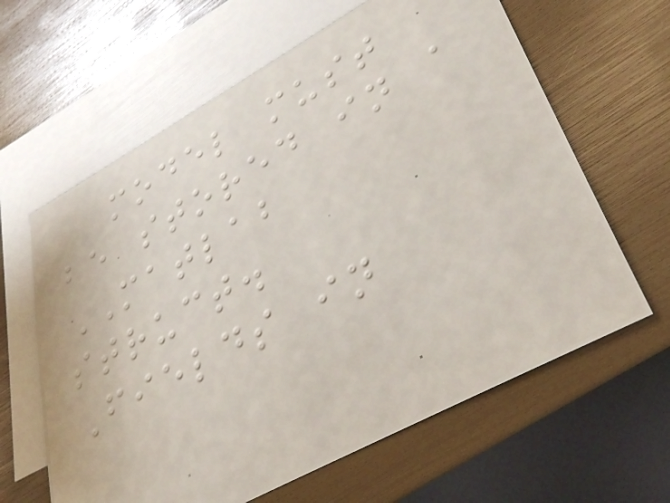model must
be stored in a
MATLAB
struct.
Fields in
